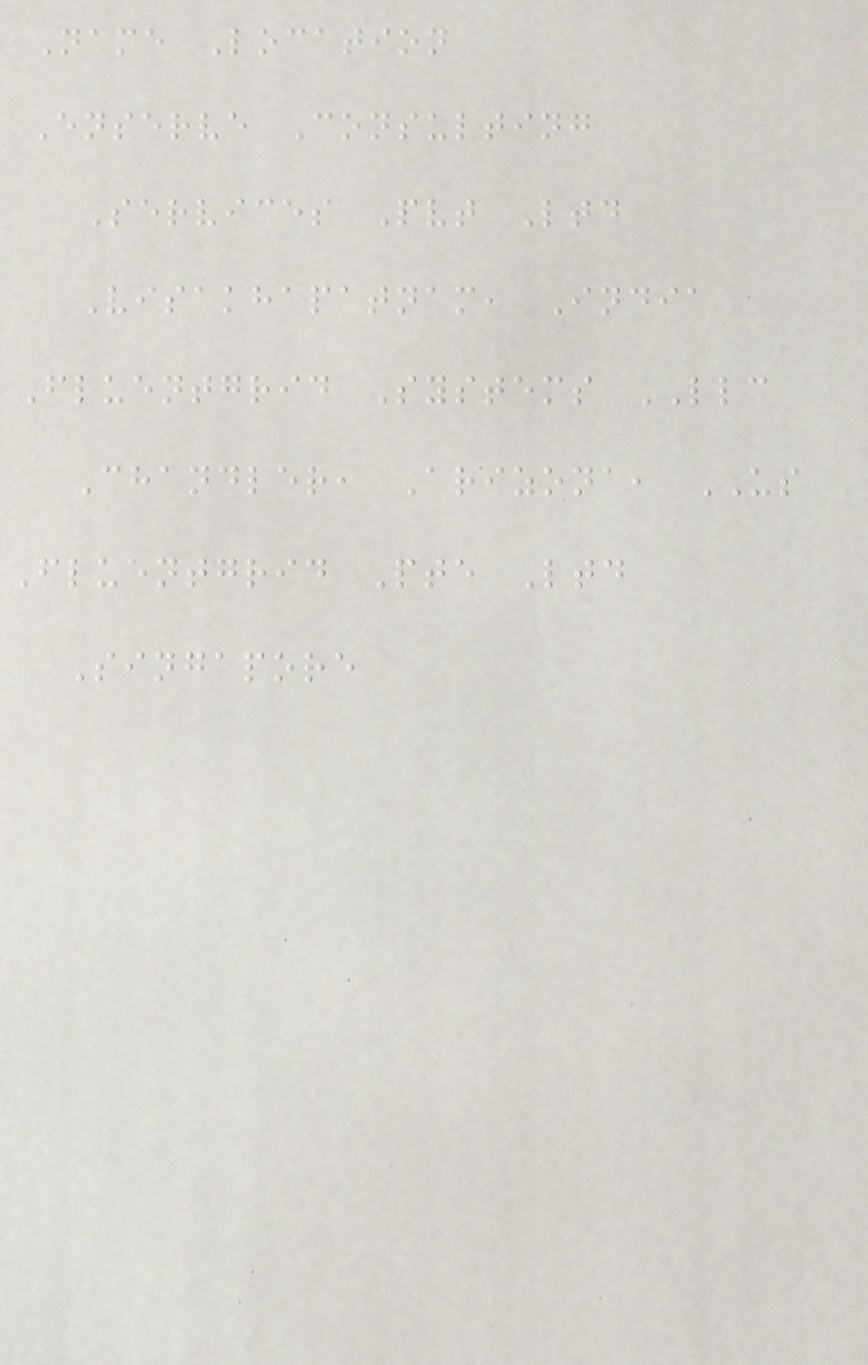Name Location
Enserve Consulting
Services Pvt Ltd
Visakhapatnam, India
Fluentgrid Systems LLC
Chandler, Arizona, US
Fluentgrid Pte Ltd
Singapore
